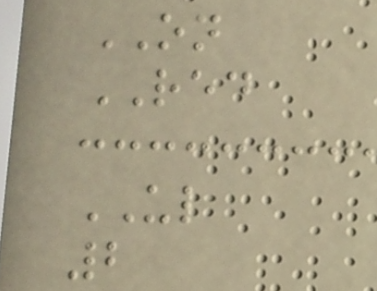ON
RED
UL
2
